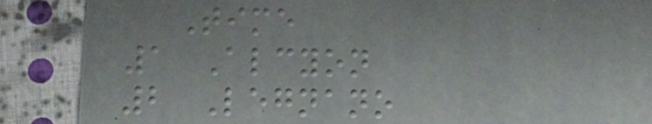Time
1 Alcyon
2 Legnano
